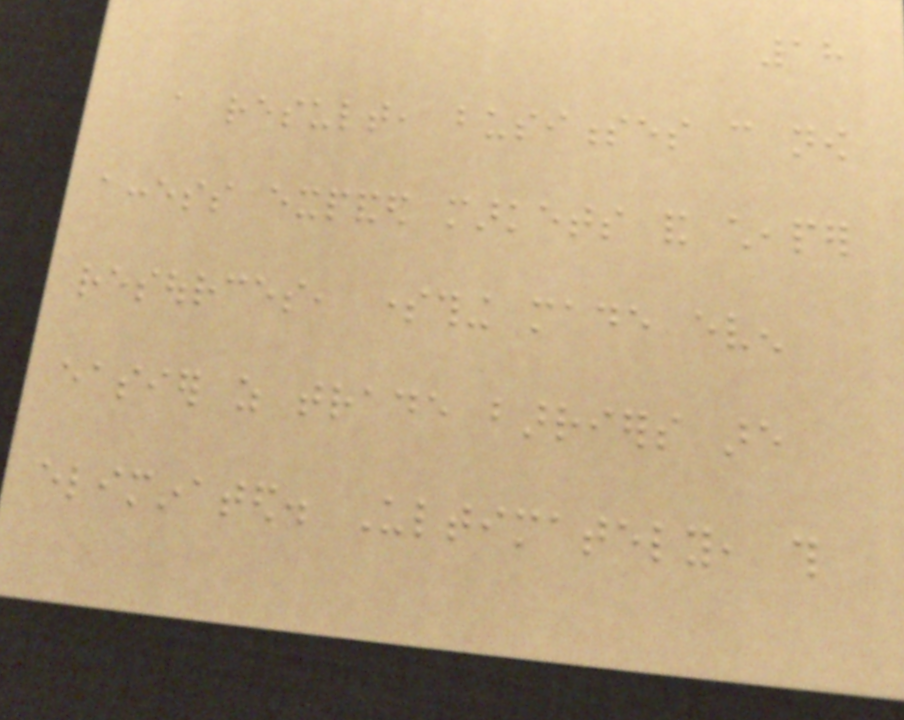18
a result, businesses can now
access expanded markets and cheaper
resources, something made even
easier as trade barriers are
eliminated. Ultimately, this
